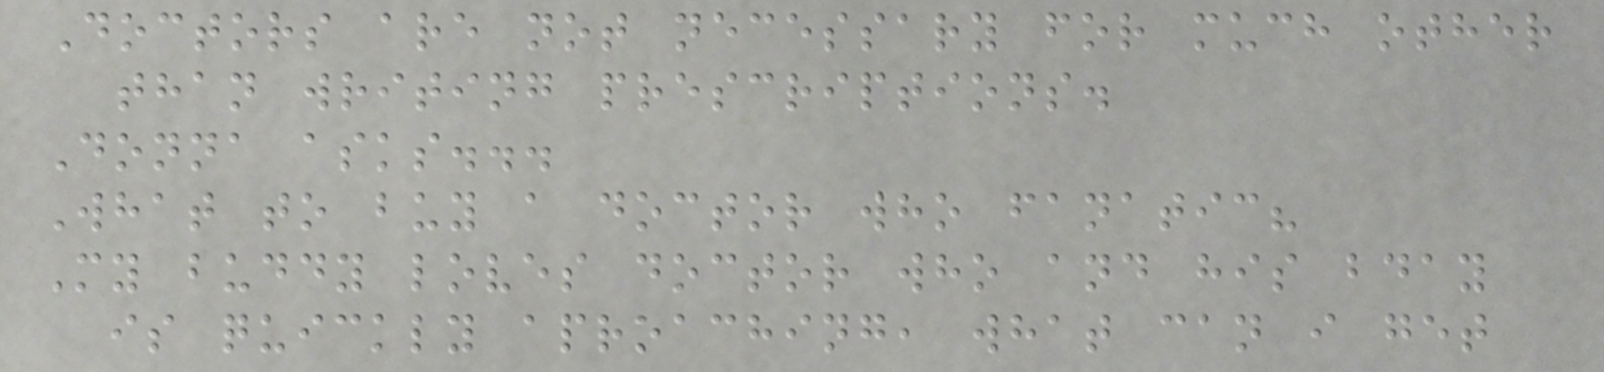Doctors are not necessary for much other
than writing prescriptions.
Donna asks...
What to buy a doctor who fanatic?
My buddy loves doctor who and his bday
is quickly aproaching, what can i get
